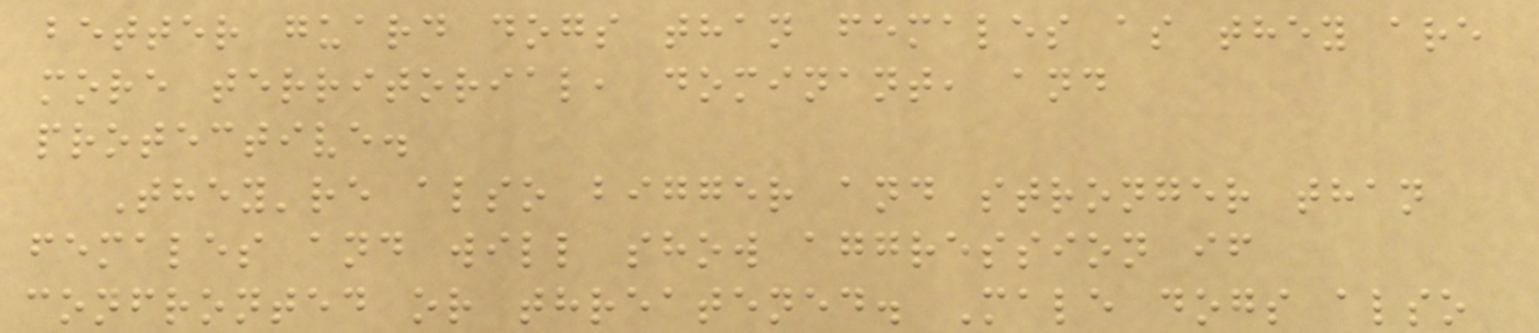better guard dogs than females as they are
more territorial, dominant, and
protective.
They're also bigger and stronger than
females and will show aggression if
confronted or threatened. Male dogs also
